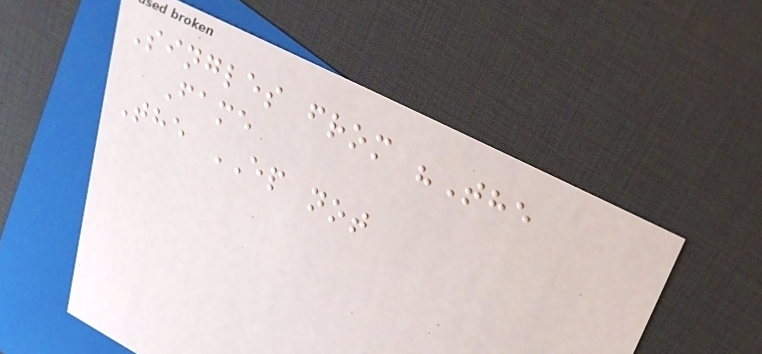Singles from "The
Fame
The EP not
